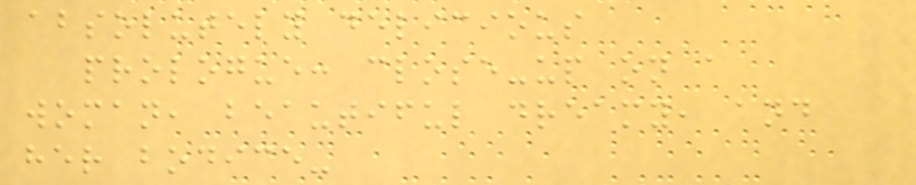absolutely delicious
prologue: close-up on a
woman, beautiful dreamy, and
her bodice-
